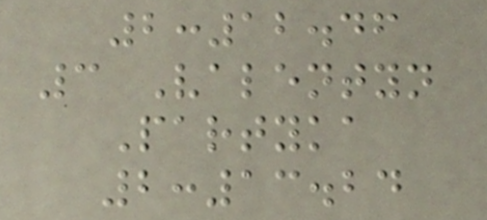2:12.46
3 Valentyn
Partyka
2:13.24
